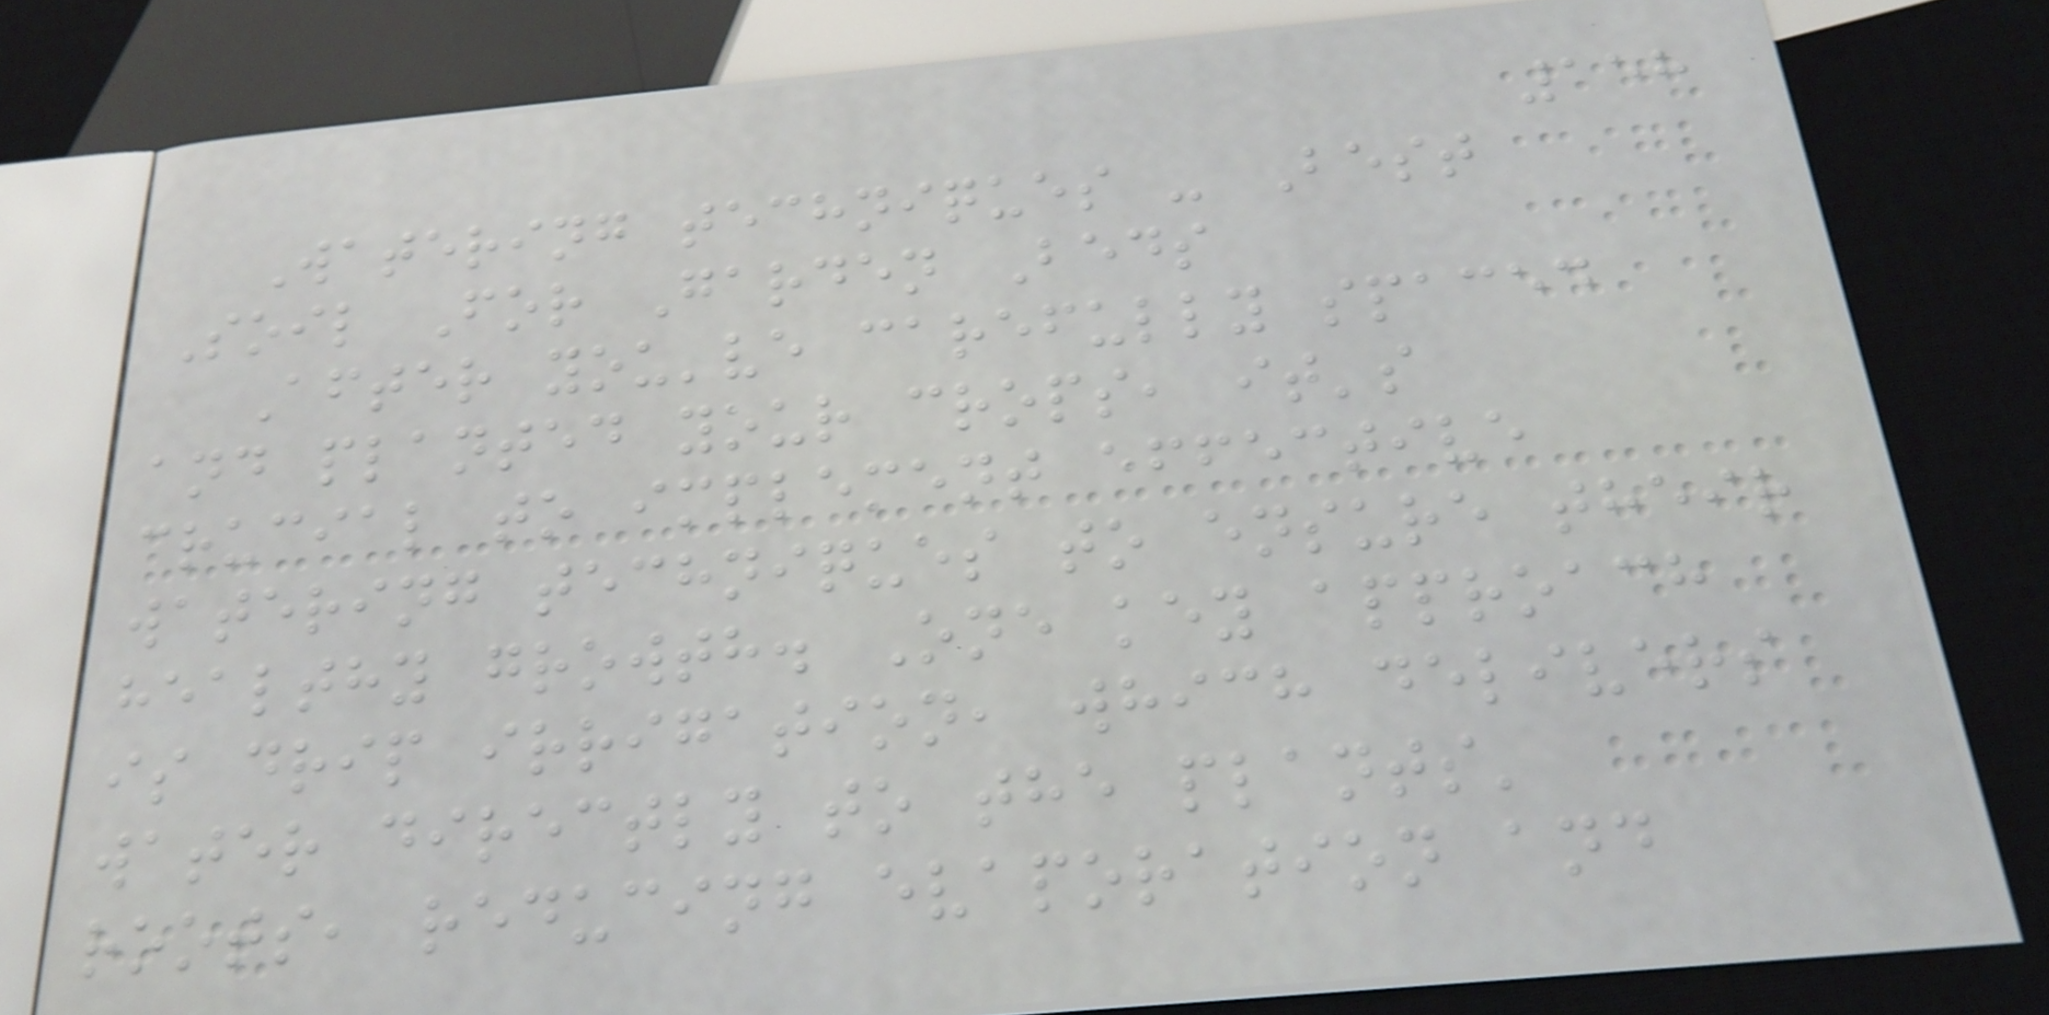158
Watering techniques - Best
Soil For Garden Beds
After you've carefully spaced
and planted your crops, it's
crucial to implement effective
watering techniques to ensure their
healthy growth. One key approach
is drip irrigation, which delivers
water directly to the plants'
roots, reducing evaporation and
